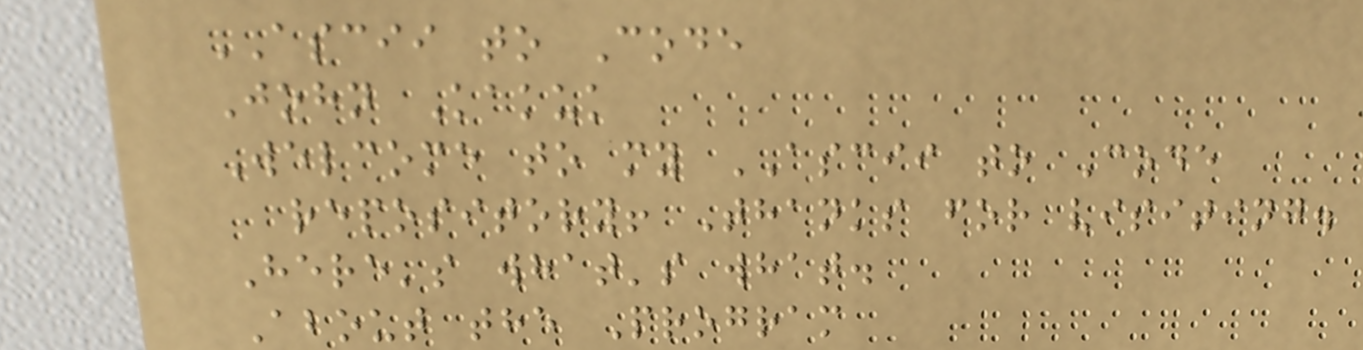ASCII to Code
John Kakuk
Welcome to my ASCII to Code
repository! Thanks for visiting.
Here's what's what.
About the Program
